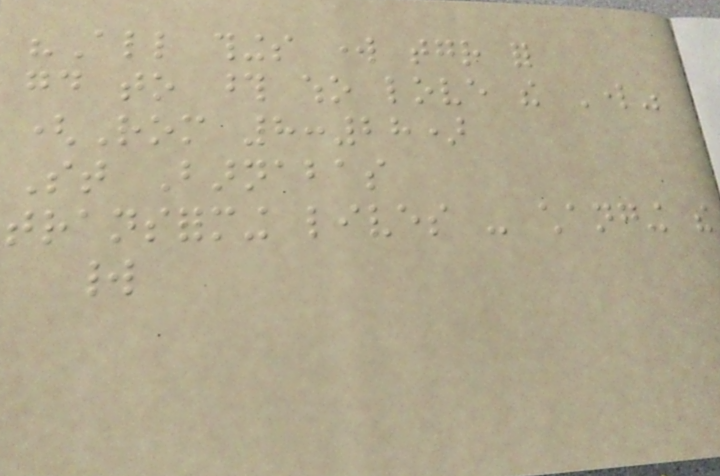"All things work together for
good to those who love the Lord"
(Rom 8:28)
St Barnabas
transforming lives - changing the
world
